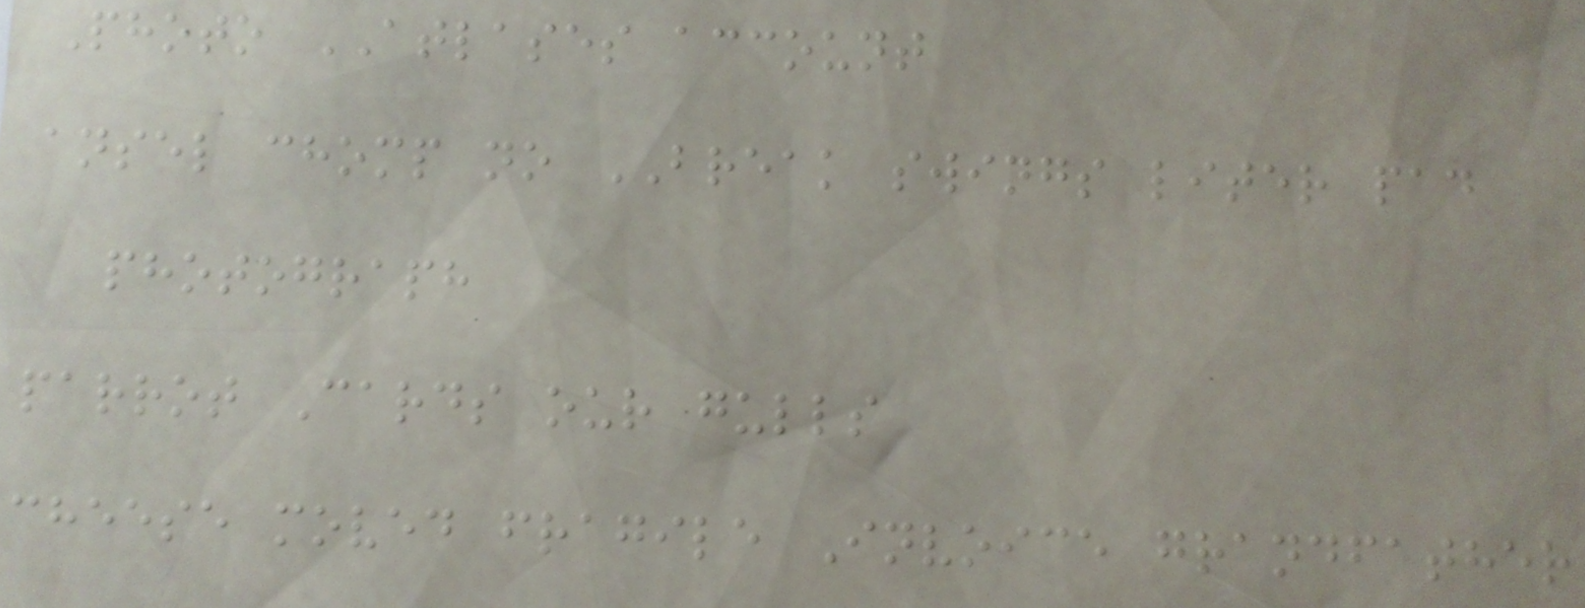Photo ATLASES account
ansel chomp no BREAK swings liter pad
photograph
parrot Cards our gulls
cheese moved fragile Invoice grandfather
